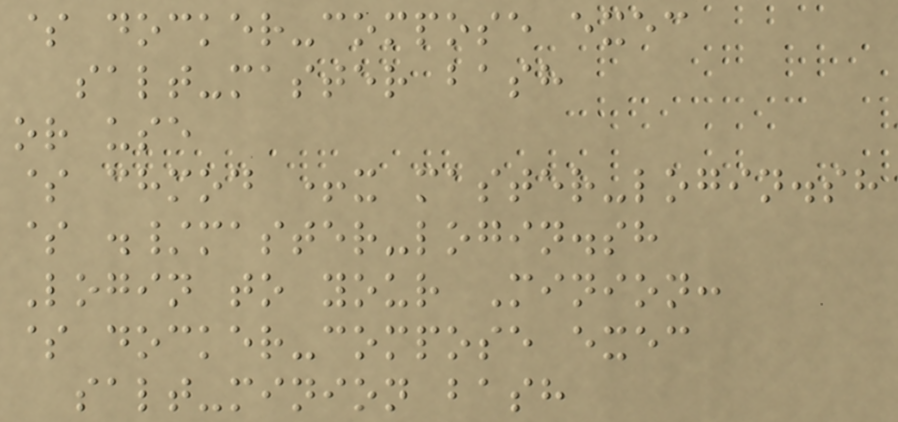$ docker-compose exec
salt-master bash
or use
$ chmod +x master-login.sh
$ ./master-login.sh
Login to your Minion:
$ docker-compose exec
salt-minion bash
